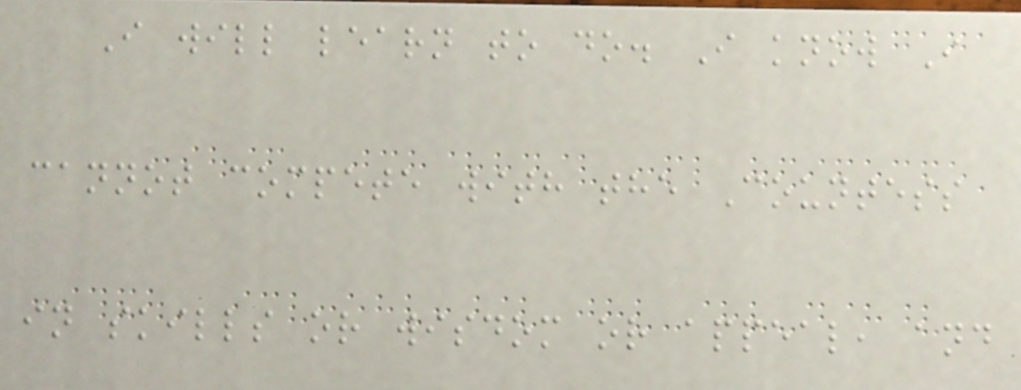I will learn to do. I know I
cannot compete with the Countess
in skills or wisdom or appeal, and
